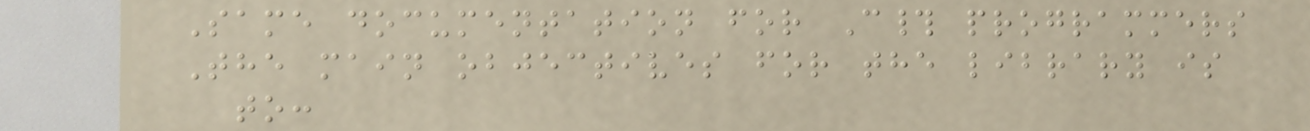Same documentation for C# programmers
The main objectives for the library is
to:
